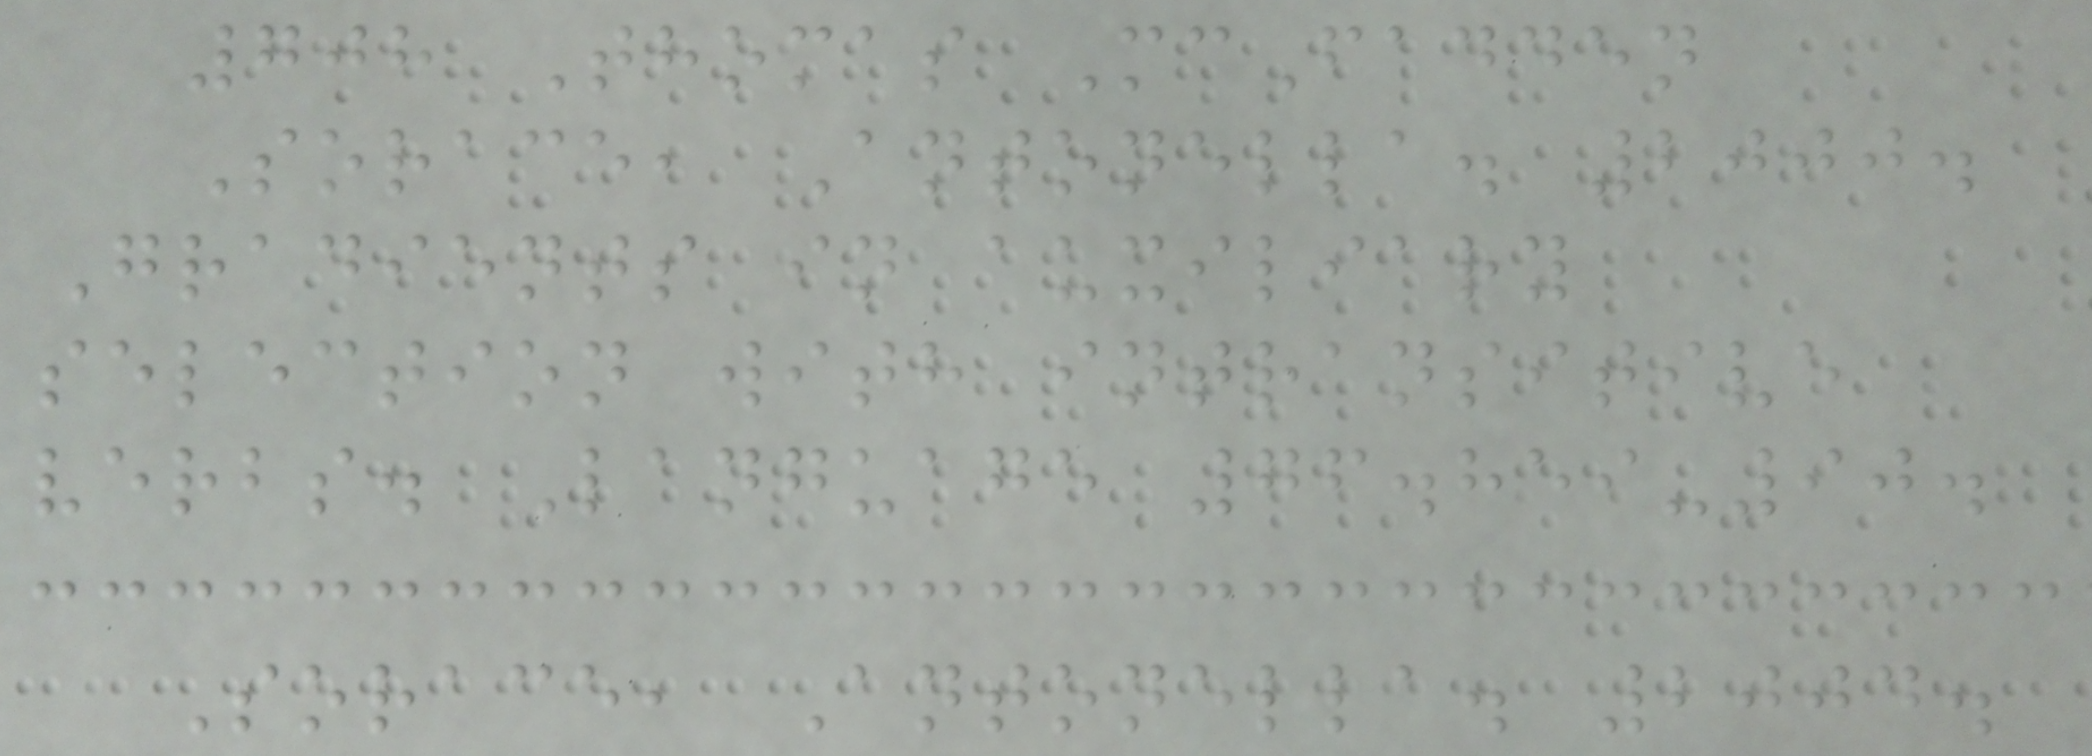708 Thomas McFadden
Sorace, Antonella. 2000.
Gradients in auxiliary
selection with intransitive
verbs. Language 76.859-90.
Sorace, Antonella. 2004.
